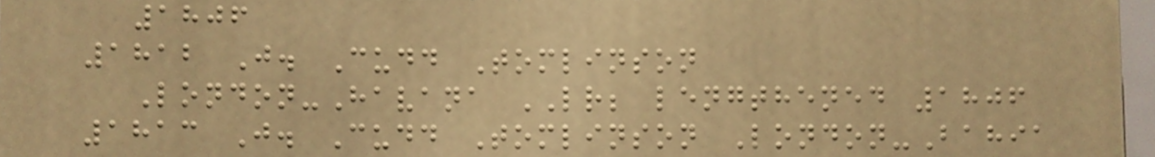1806
1812 J. Cudd Tomlinson
London-Havana LR; lengthened 1806
1813 J. Cudd Tomlinson London-Bahia
